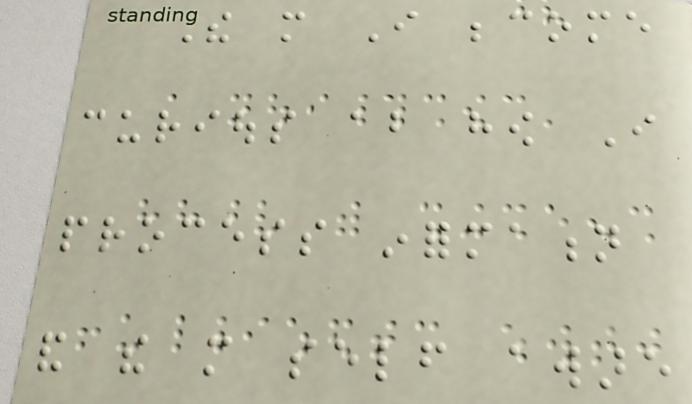The more I become
curious about how I
process information
and the more self aware
